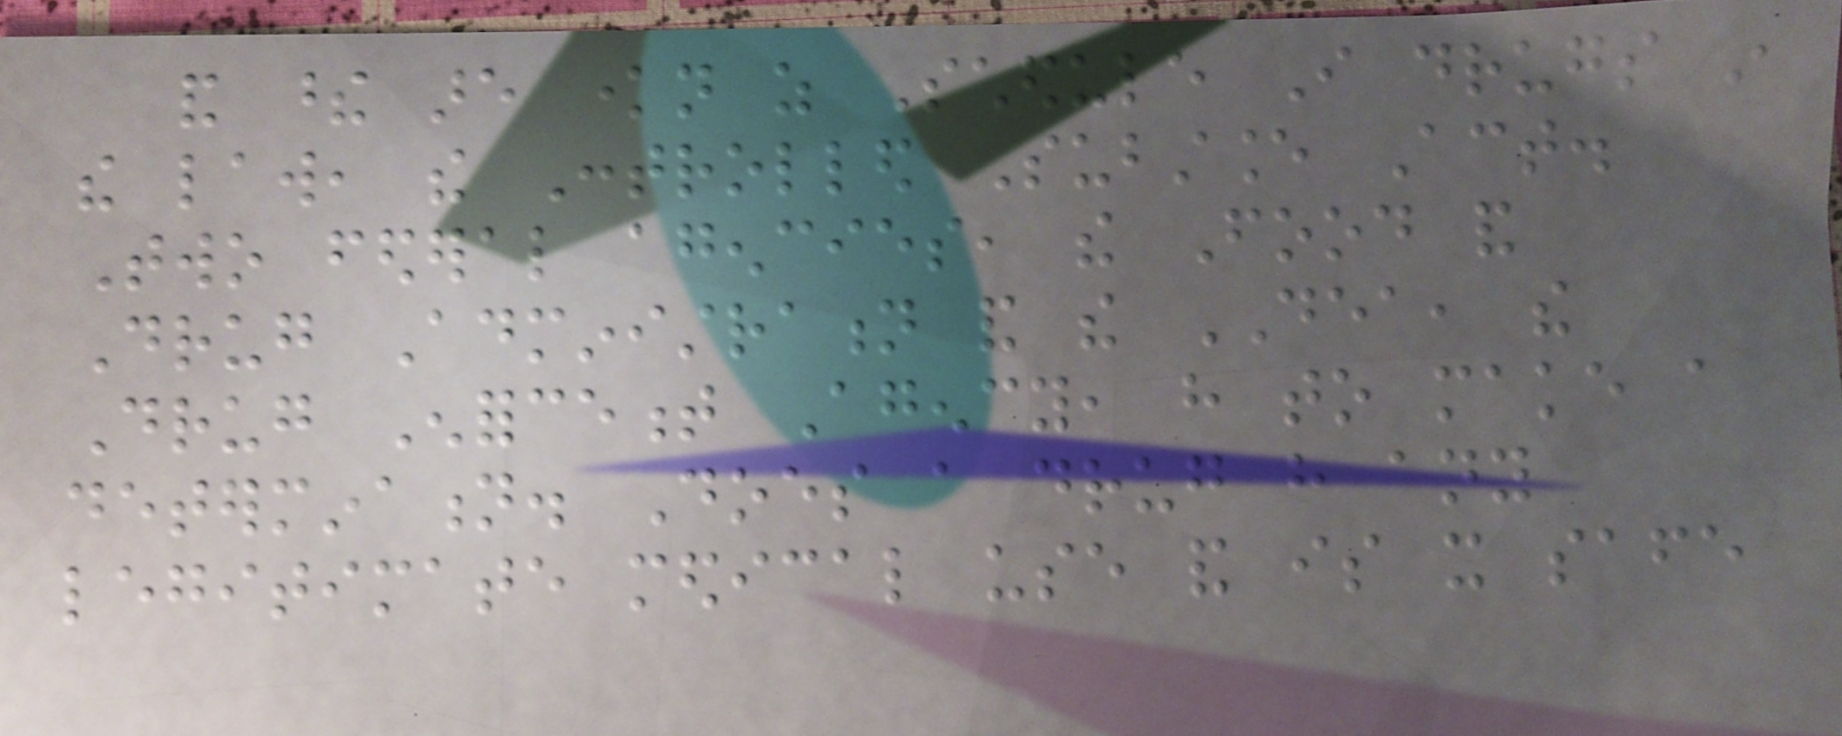and these are known as Schedule I drugs in
the law, the Controlled Substance Act.
Two federal agencies, the Food and
Drug Administration and the DEA, the
Drug Enforcement Agency, have to make a
determination. Does a drug have any
legitimate medical use and is it safe
